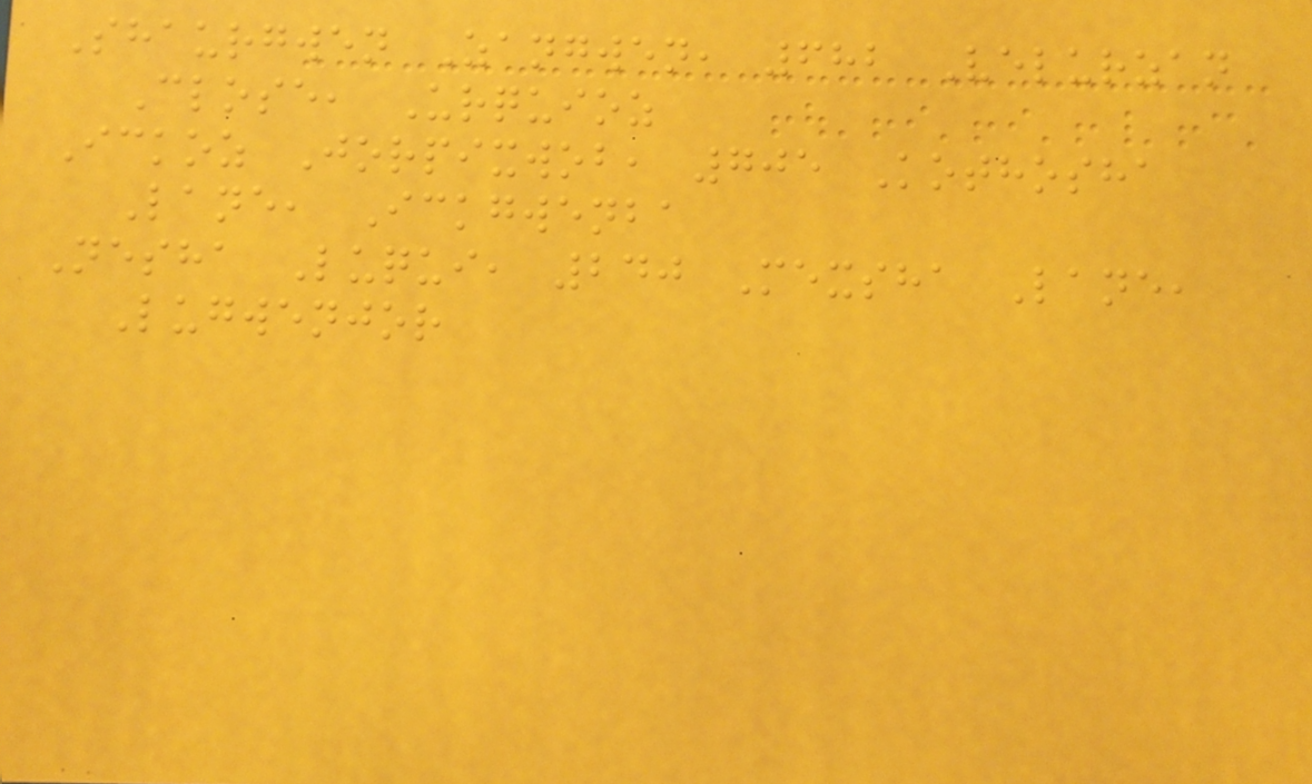Shaurgwen Zangwen, 682 Velurzan
Close, Urquioz
Ickoz Jorpixwob, 705 Kothosha
Lane, Ickgwenba
Nesha Luqui, 240 Mexsha Lane,
Lugwenjor
